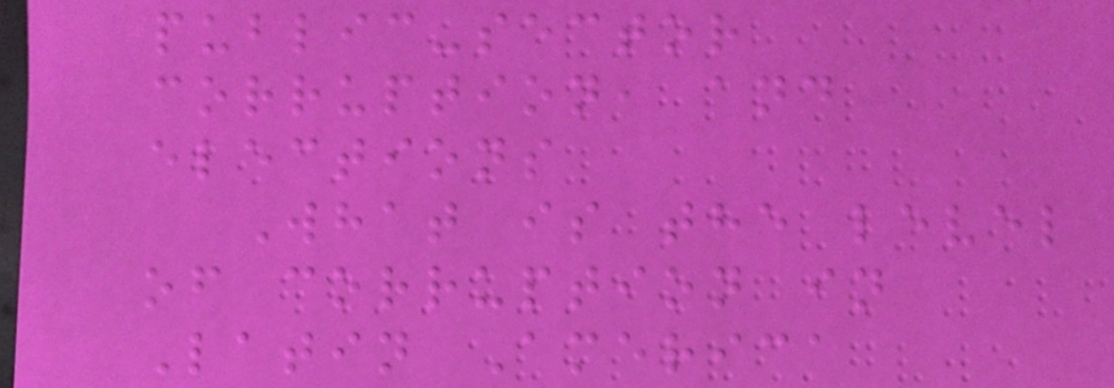public-sector
corruption, and
elections
What is the level
of corruption in
Latin America
